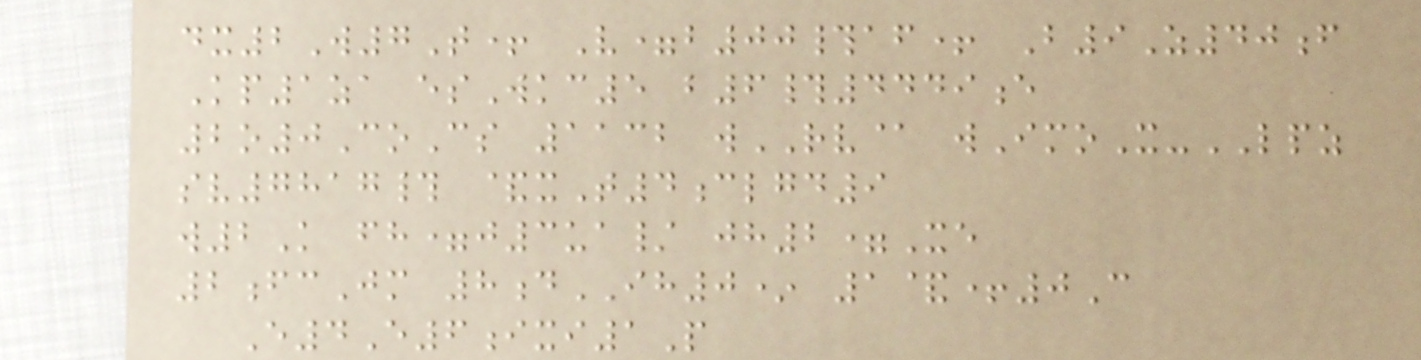dx2W7T+ V=b00#af+ B9Z40f
Kp1za esWkc5 b6#4449e
2o0CoCs 1132 wRV@ wImoX-LPZ
sv7817# &xT4clgd9
w2K fh=j3ua/ jh2=Xe
2fcJm 8dIH0* 1&+0C
E4E6ixi1P
